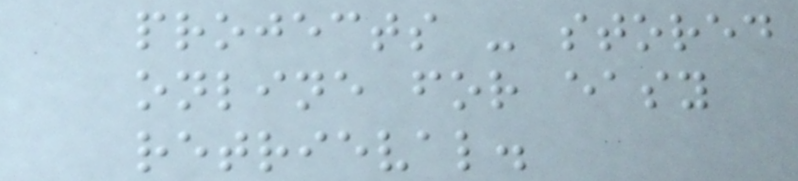projects - stored
online for easy
retrieval.
